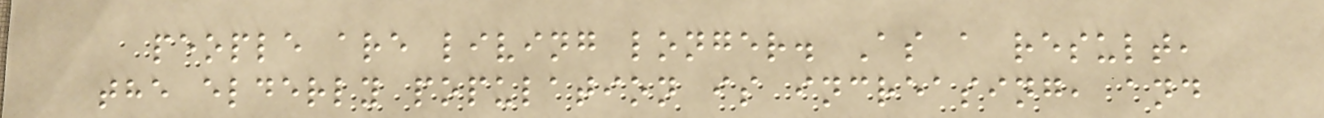people are living longer. As a result,
the elderly population is increasing, and
